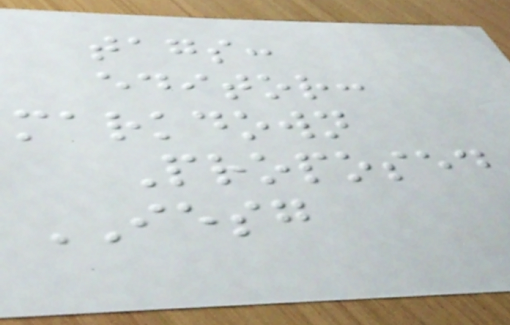tags:
editor:
markdown
Proposed
IESG
